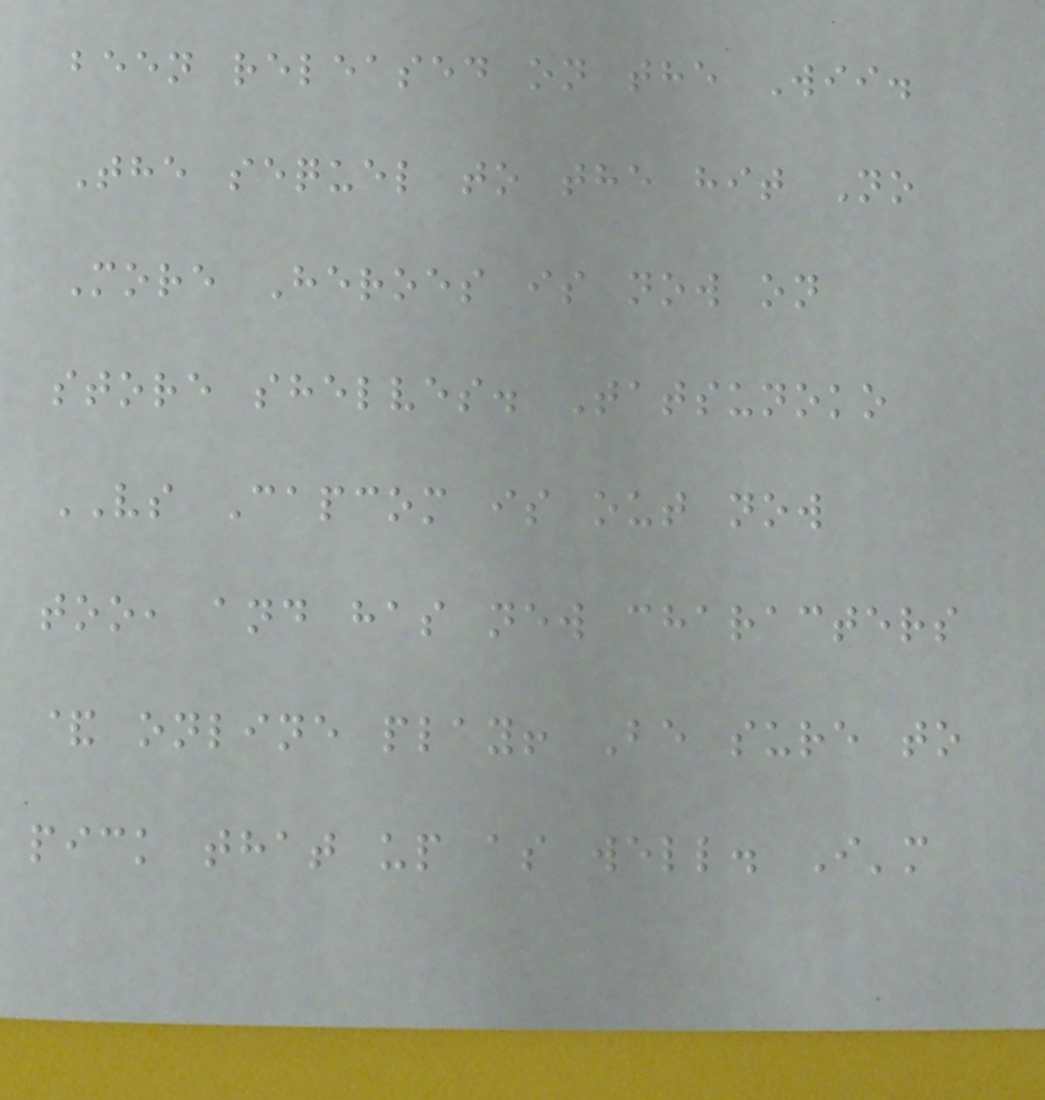been released on the Wii.
The sequel to the hit No
More Heroes is now on
store shelves. Tatsunoko
VS Capcom is out now
too, and has new characters
& online play! Be sure to
pick that up as well. I'm
